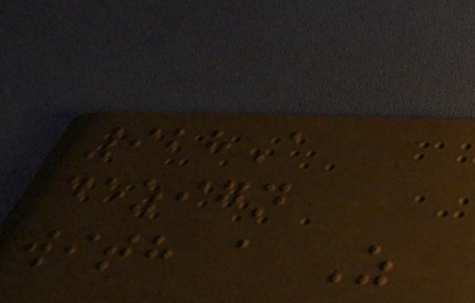928A
dezign
with a Z
